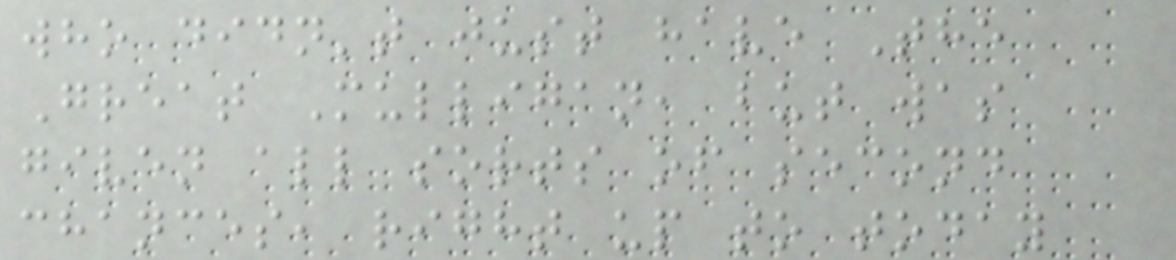who didn't just have The
Great Mulligan, but was
given all sorts of second
chances, right up to today
